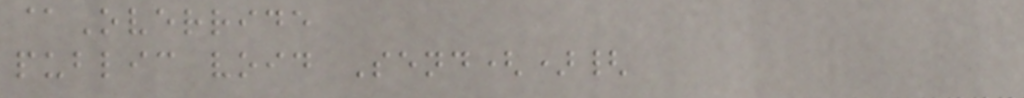@Override
public void Send(){
